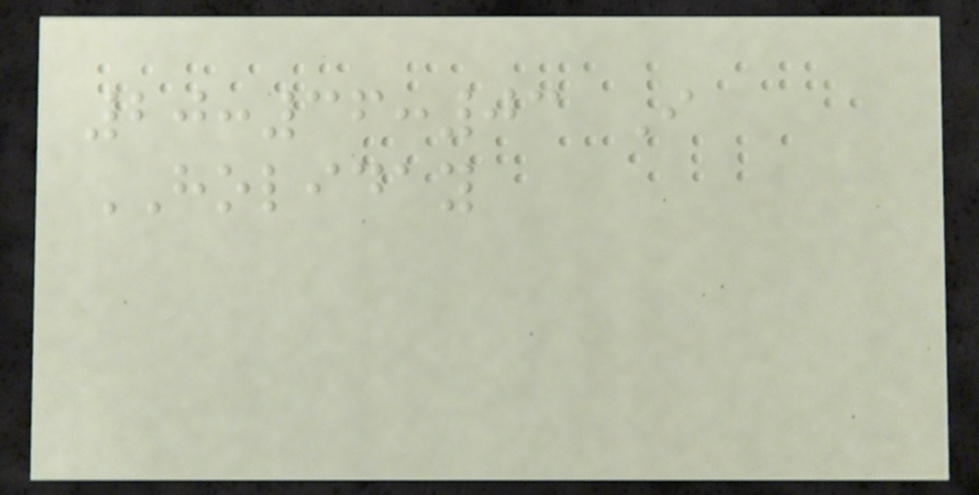20:36:03 I
HOLIDAY
